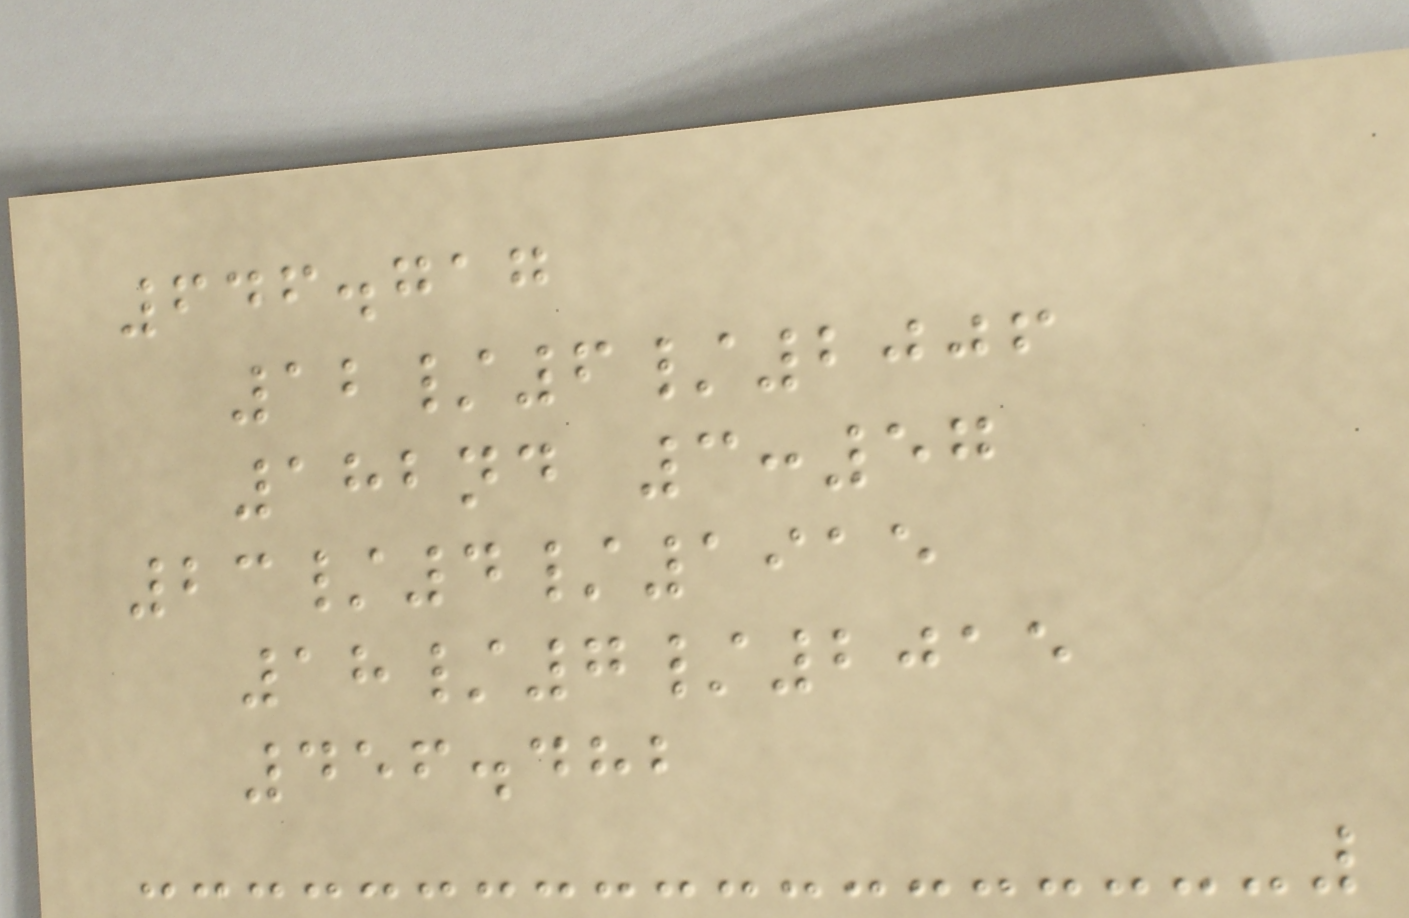646.717
12/6/2006
182nd 3:57
23/4/1915
18/7/2015
456.482
